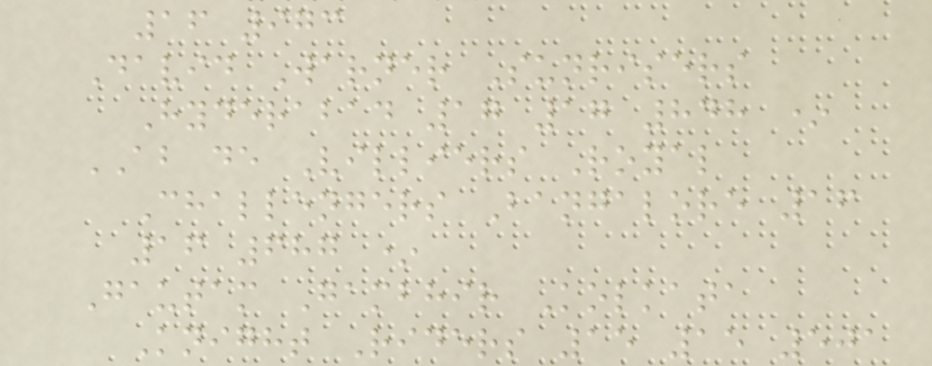16 973
David Warner Sunrisers
Hyderabad 17 17 848 *
AB de Villiers Royal
Challengers Bangalore 16
16 687 *
Gautam Gambhir Kolkata
Knight Riders 15 15 501
